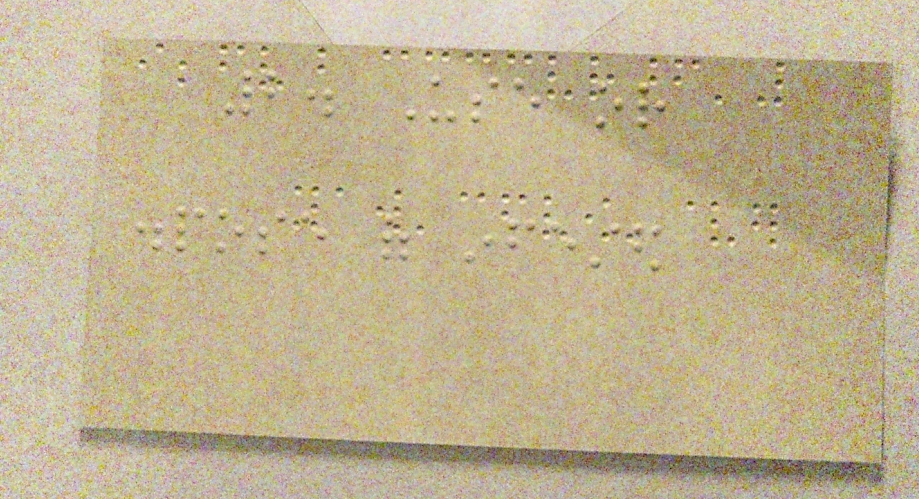2. Use or
dispose of infested
